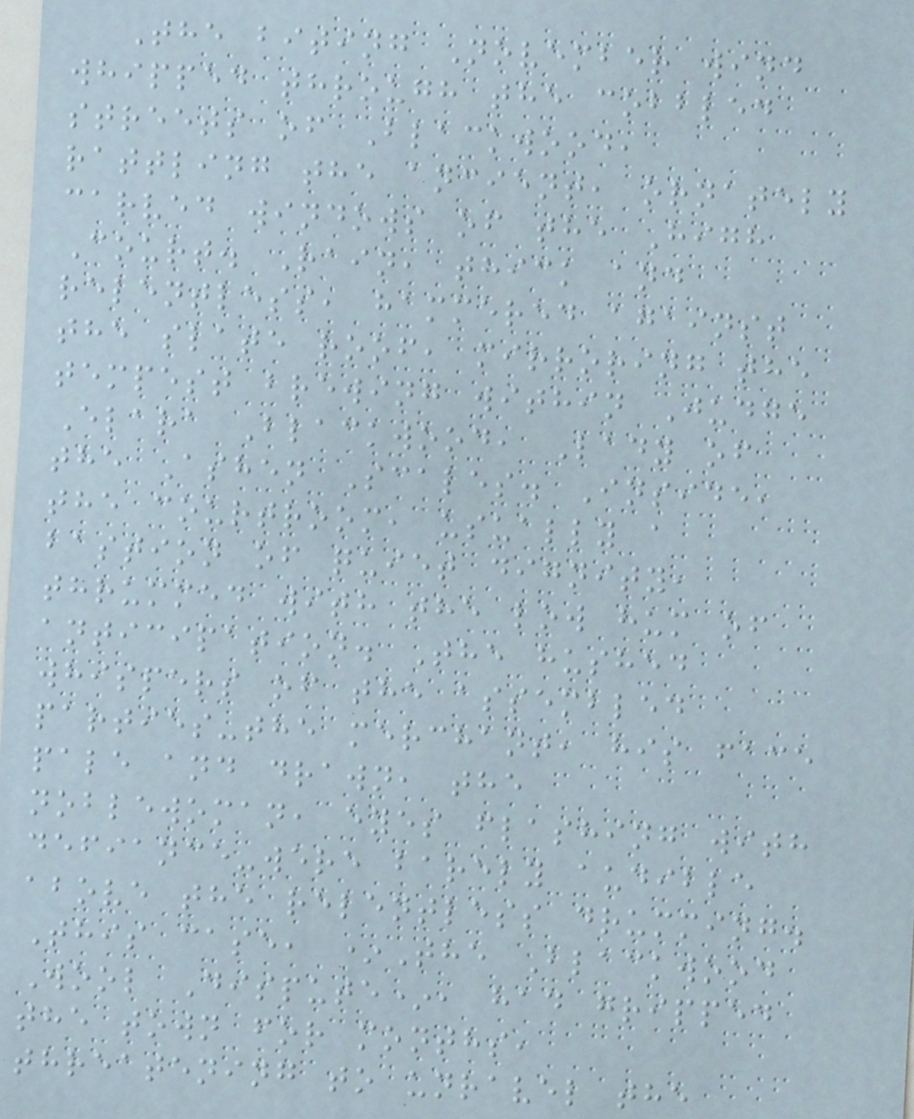The biting November wind
whipped through the cobbled
streets of Blackwood,
rattling the ancient, ornately
carved windows of the High
Court. Rain, thick and
relentless, hammered against
the slate roof, mirroring the
tempest brewing within Judge
Elara Blackwood, Lady of
the Ashen Scales. Inside,
the courtroom, usually a
bastion of quiet dignity,
thrummed with the low hum of
anticipation. The hushed
whispers of the assembled
parties-the merchant, his face
pale and drawn, the
noblewoman, eyes flashing with
defiance-were barely audible
above the relentless drumming.
This case, *The Blackwood
Wool Dispute*, had gripped
the town for months,
threatening to unravel the
